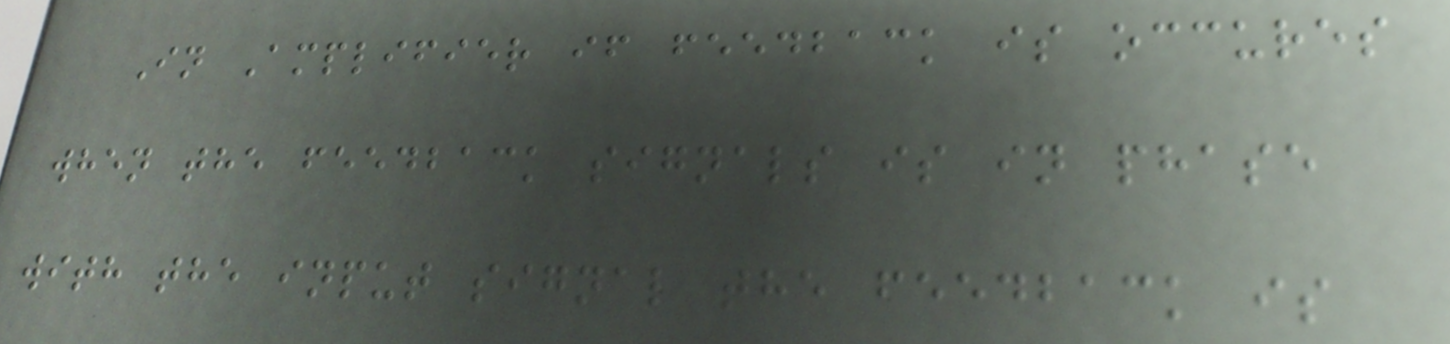In Amplifier if feedback is occures
when the feedback signals is in phase
with the input signal the feedback is
